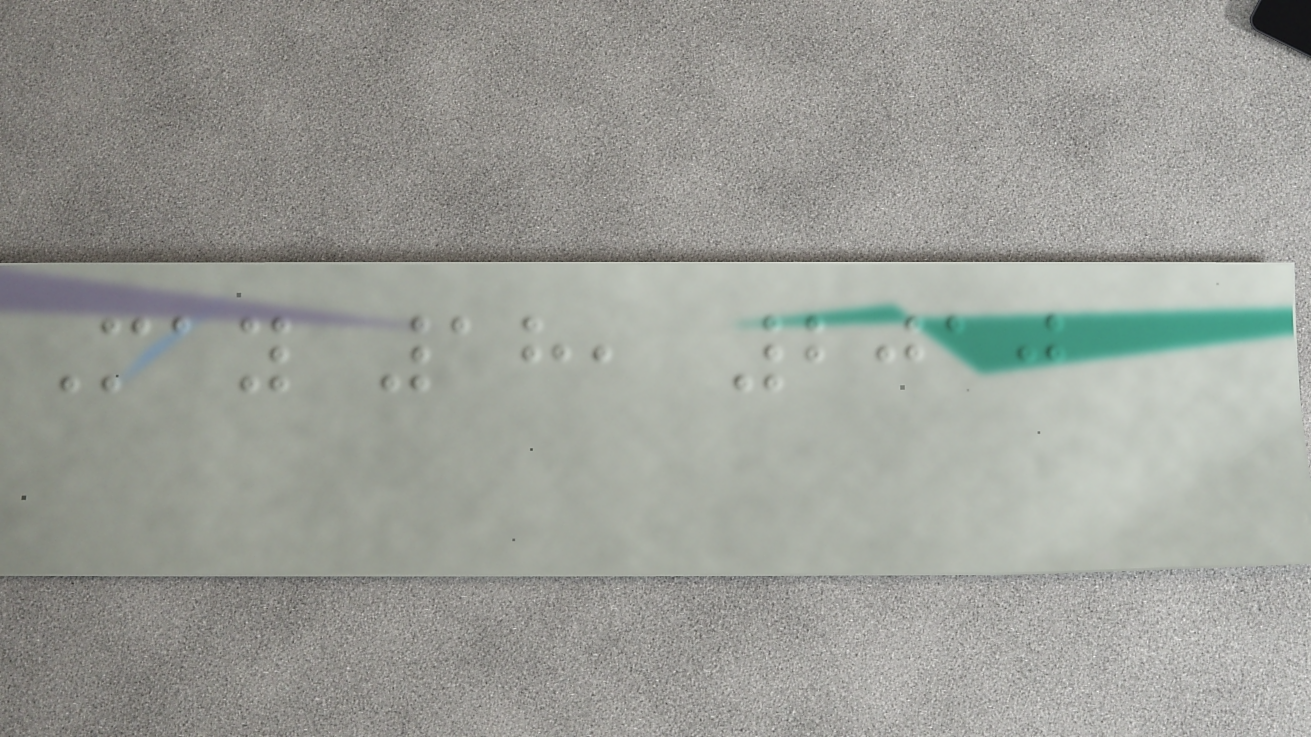May 18, 2010
